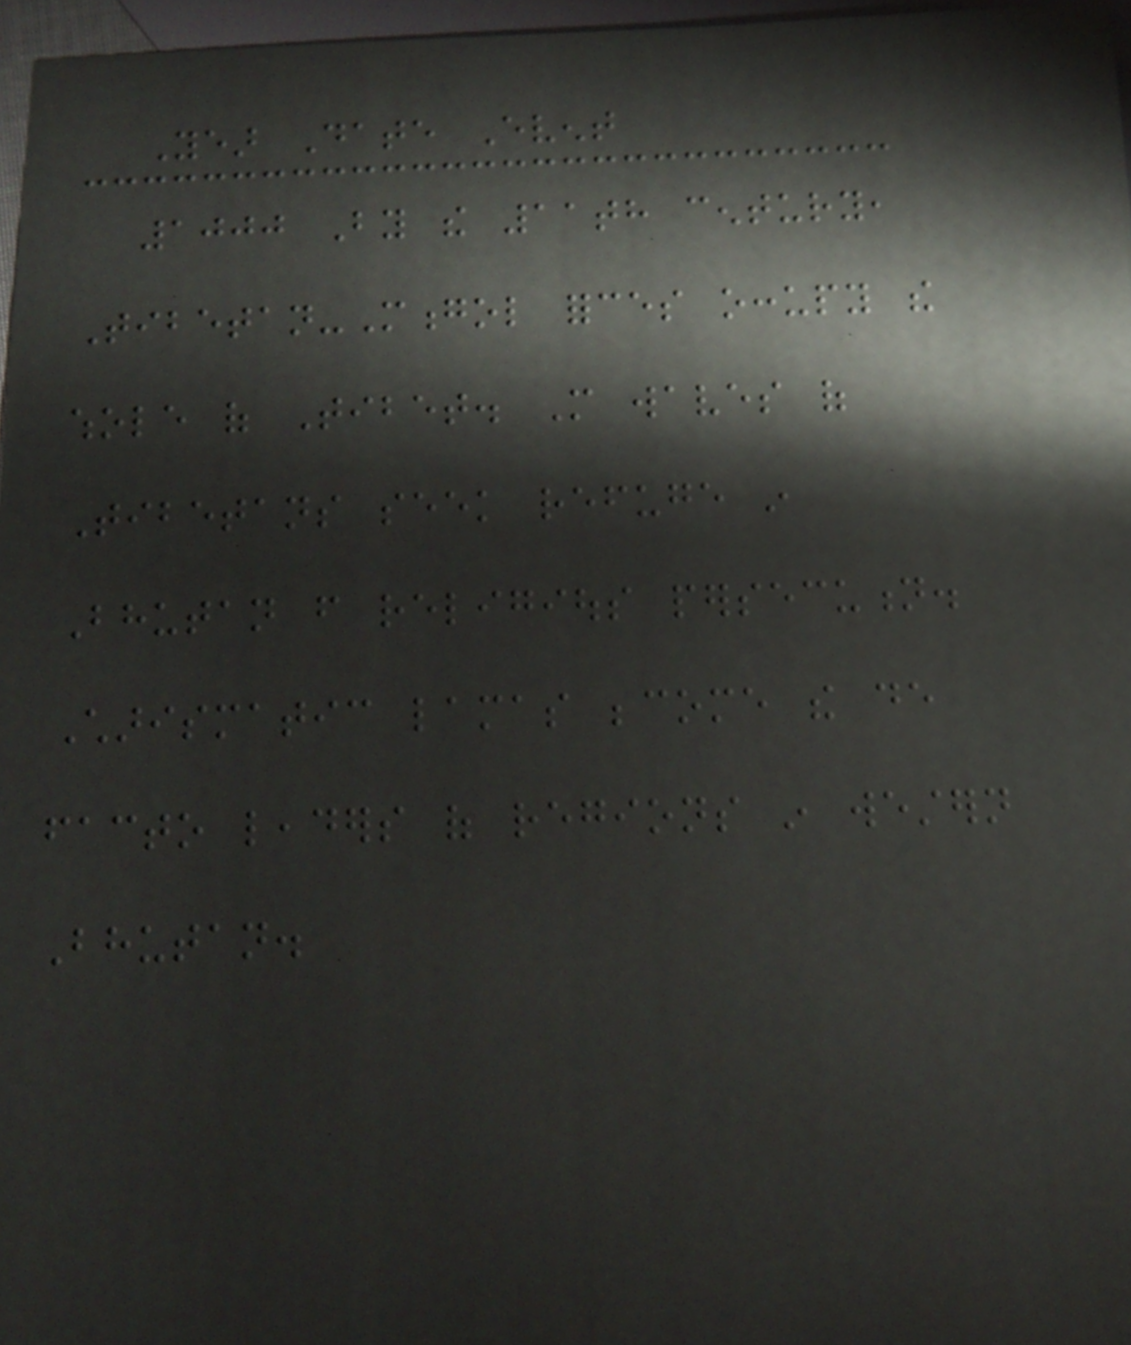Year Date Event
1000 By the 11th century,
Tibetan-Mongol forces occupy the
whole of Tibet. More waves of
Tibetans seek refuge in
Bhutan from religious persecution.
Charismatic lamas become the de
facto leaders of regions in western
Bhutan.
